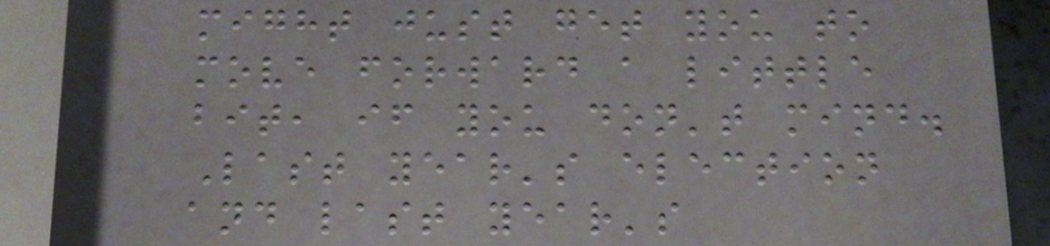might just get you to
move forward a little
bit, if you don't mind.
Last year's election
and last year's
